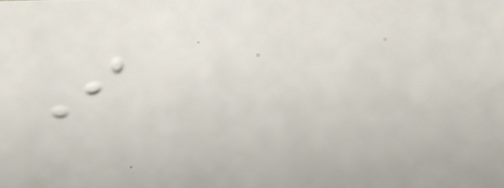I
